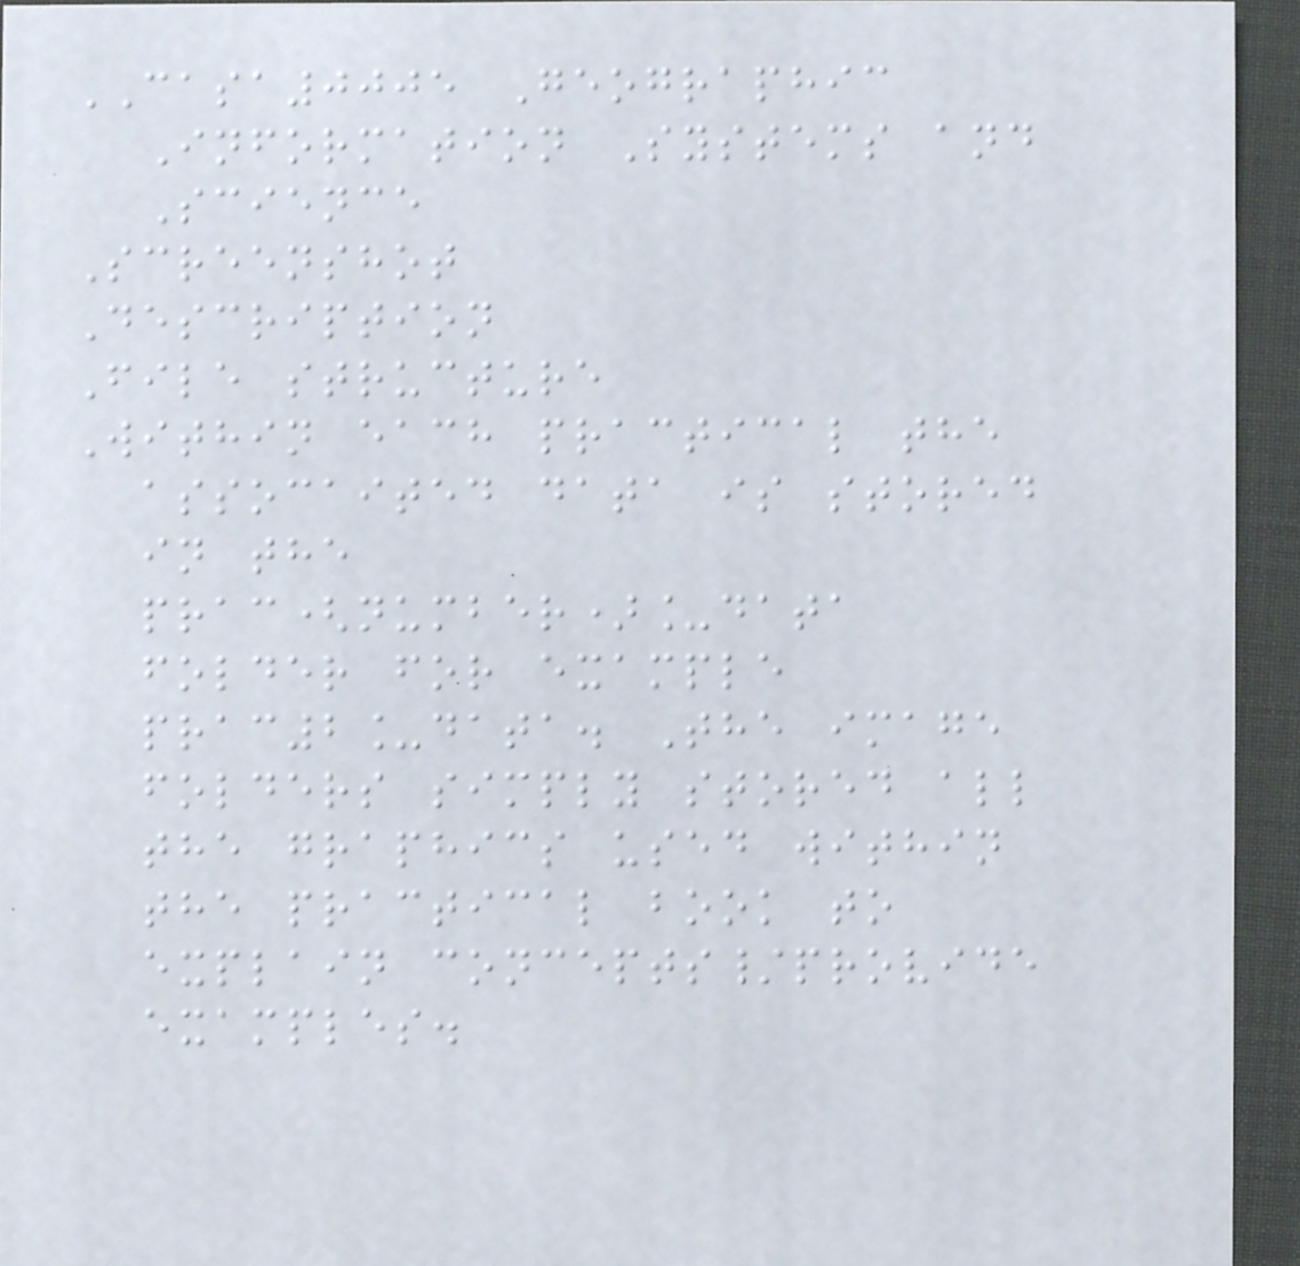CASA0005 Geographic
Information Systems and
Science
Screenshot
Description
File structure
Within each practical the
assocaited data is stored
in the
prac(number)_data
folder for example
prac2_data. The image
folders simply stored all
the graphics used within
the practical book to
explain concepts/provide
examples.
